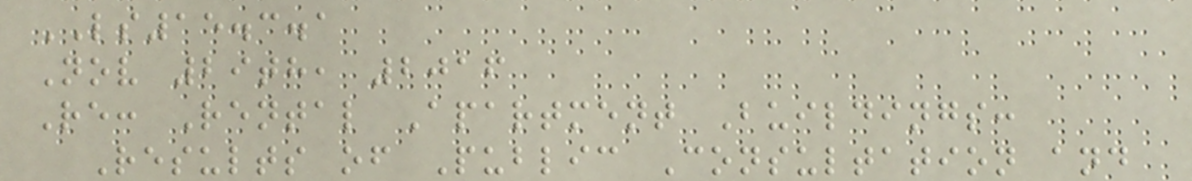LS15.3.1
Nov 29th, 2016
Re: Rental Apartment Buildings:
Results of Public Consultation and
